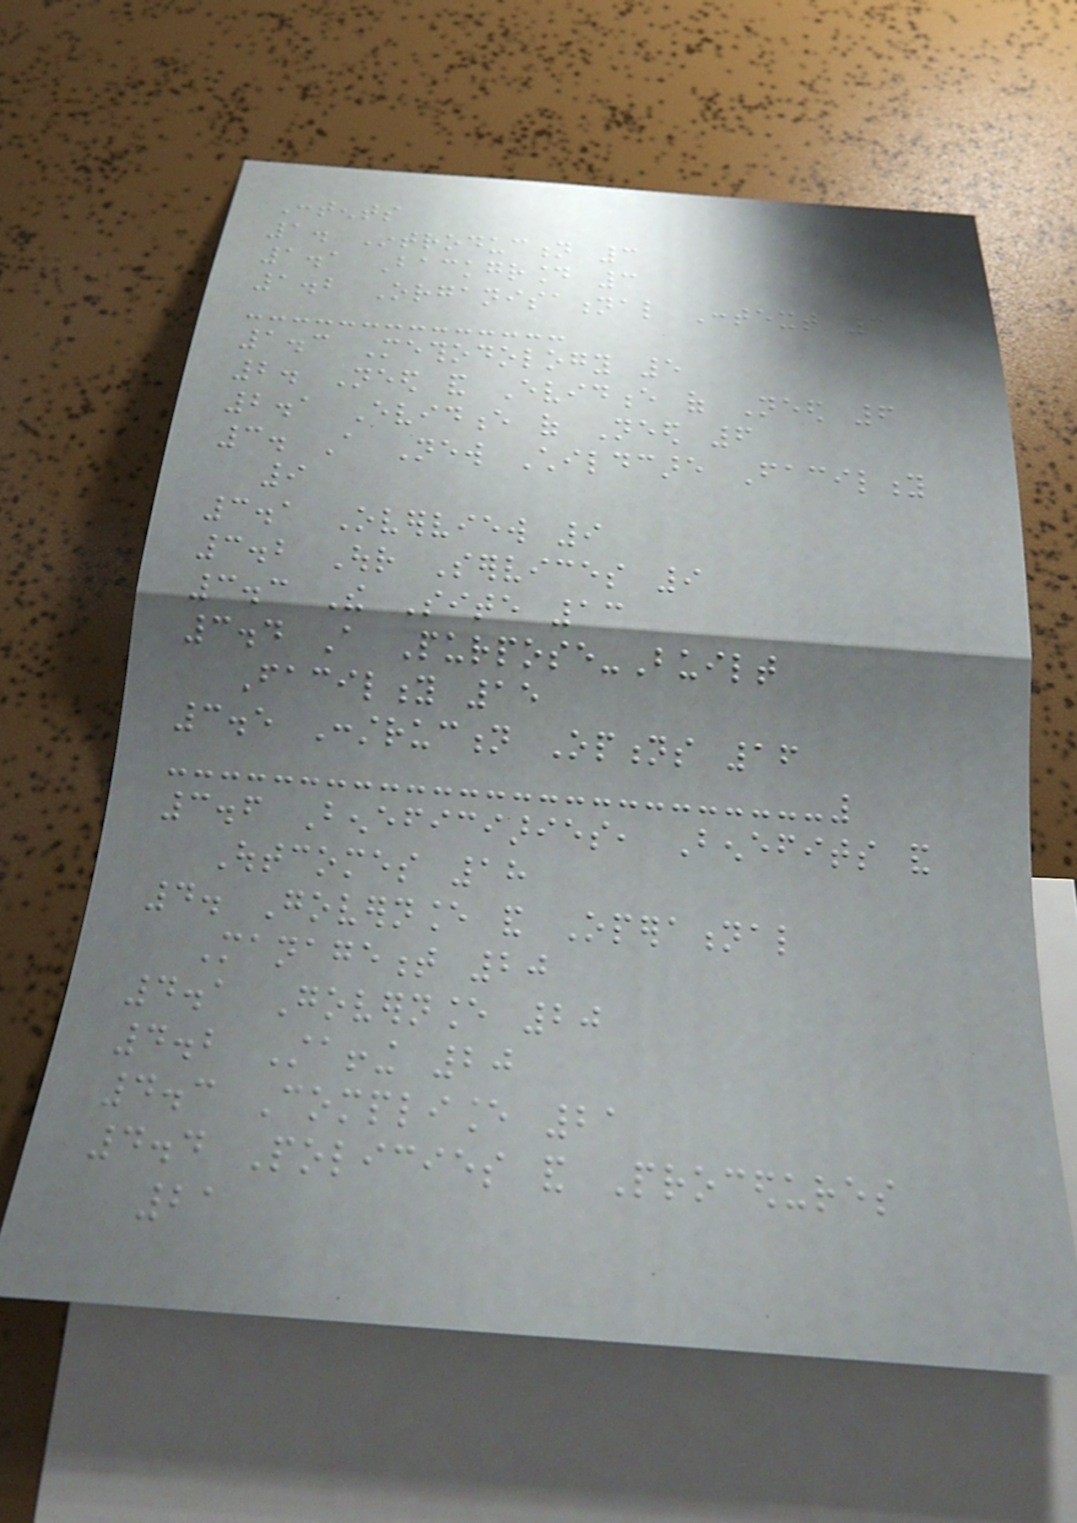Contents
1. Introduction 3
1.1 Background 3
1.2 Organisational Context 3
1.3 Methodology 5
2. Need and Evidence of Need 6
2.1 Evidence of Need 6
3. A New Childcare Facility
9
3.1 Overview 9
3.2 Our Services 9
3.3 The Site 13
3.4 A Purpose-Built
Facility 15
3.5 Construction Options 16
3.6 Beneficiaries, Benefits and
Outcomes 18
4. Governance and Operational
Management 20
4.1 Governance 20
4.2 Staffing 20
4.3 Compliance 21
4.4 Policies and Procedures
21
